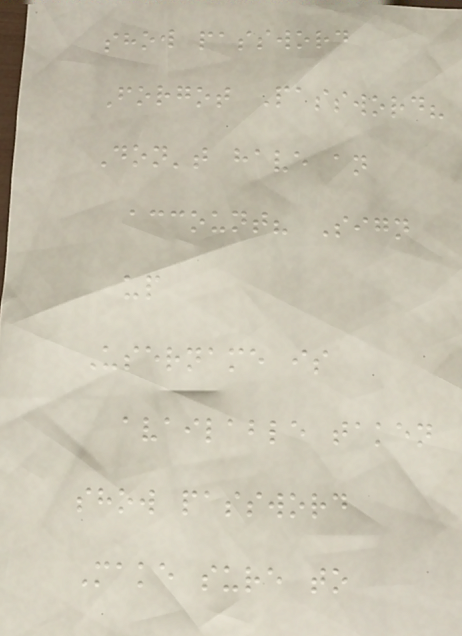show password
Forgot Password?
Don't have an
account? Sign
up
Username is
available taken
show password
Make sure to
